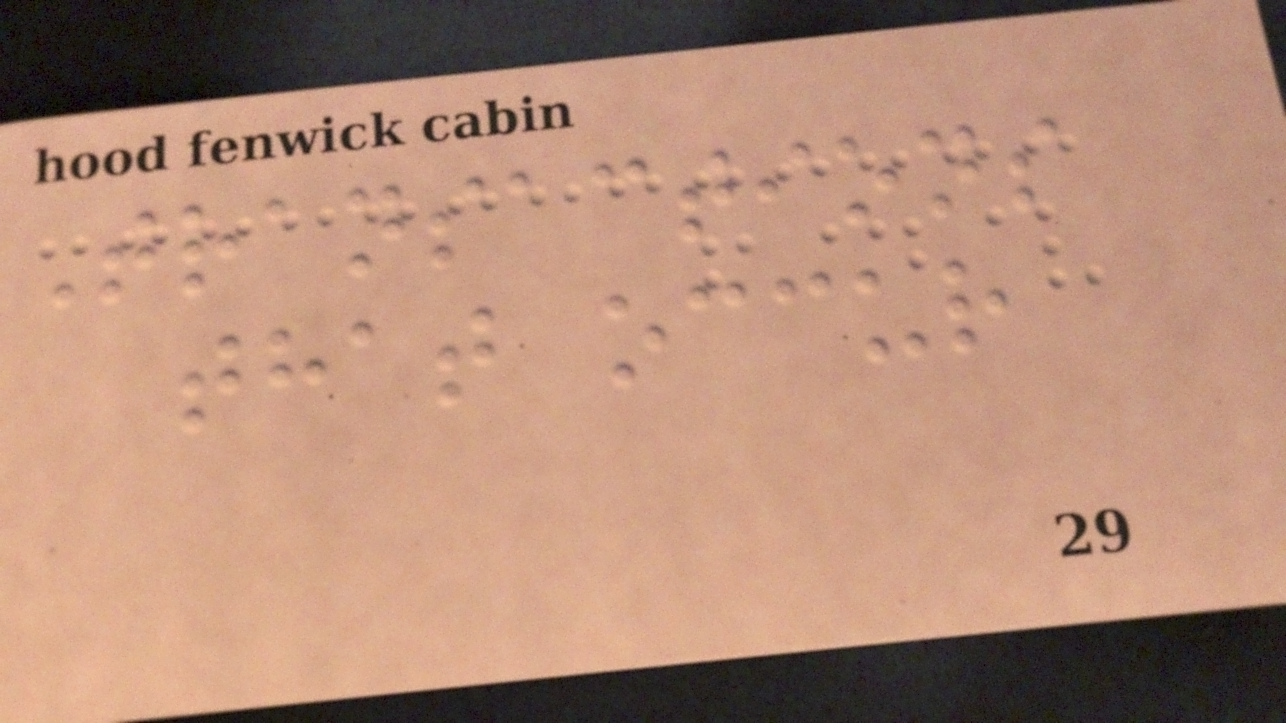Transactions
that occur
